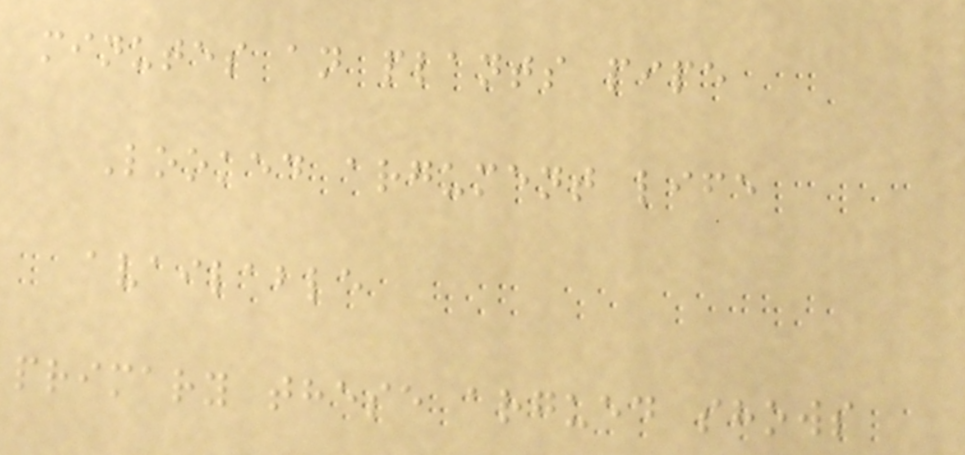minutes an plants pipe
Looked argument life
available
primary these argued shows
